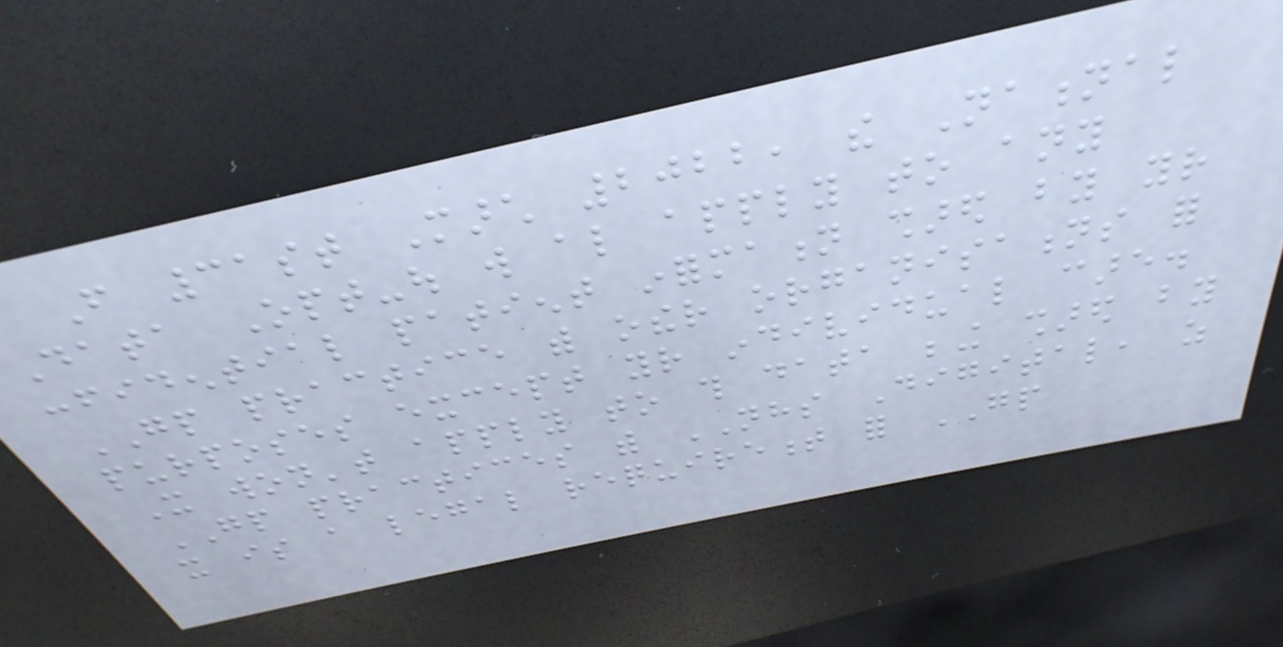From 31st March 2022, the National
Data Opt-out will also apply to any
confidential patient information shared by your
GP practice with other organisations for
purposes except your individual care.
It won't apply to this data being shared by
GP practices with NHS Digital, as
it is a legal requirement for GP
